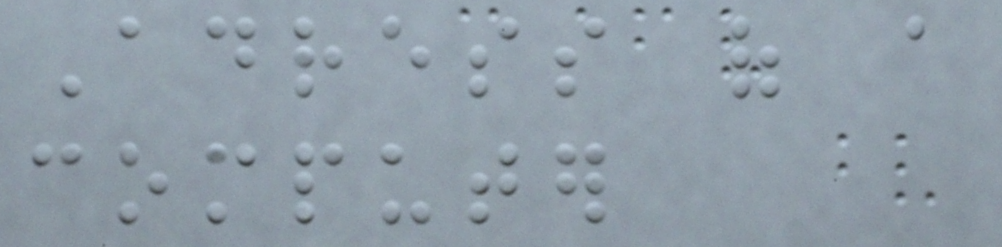Adress of a
computer
